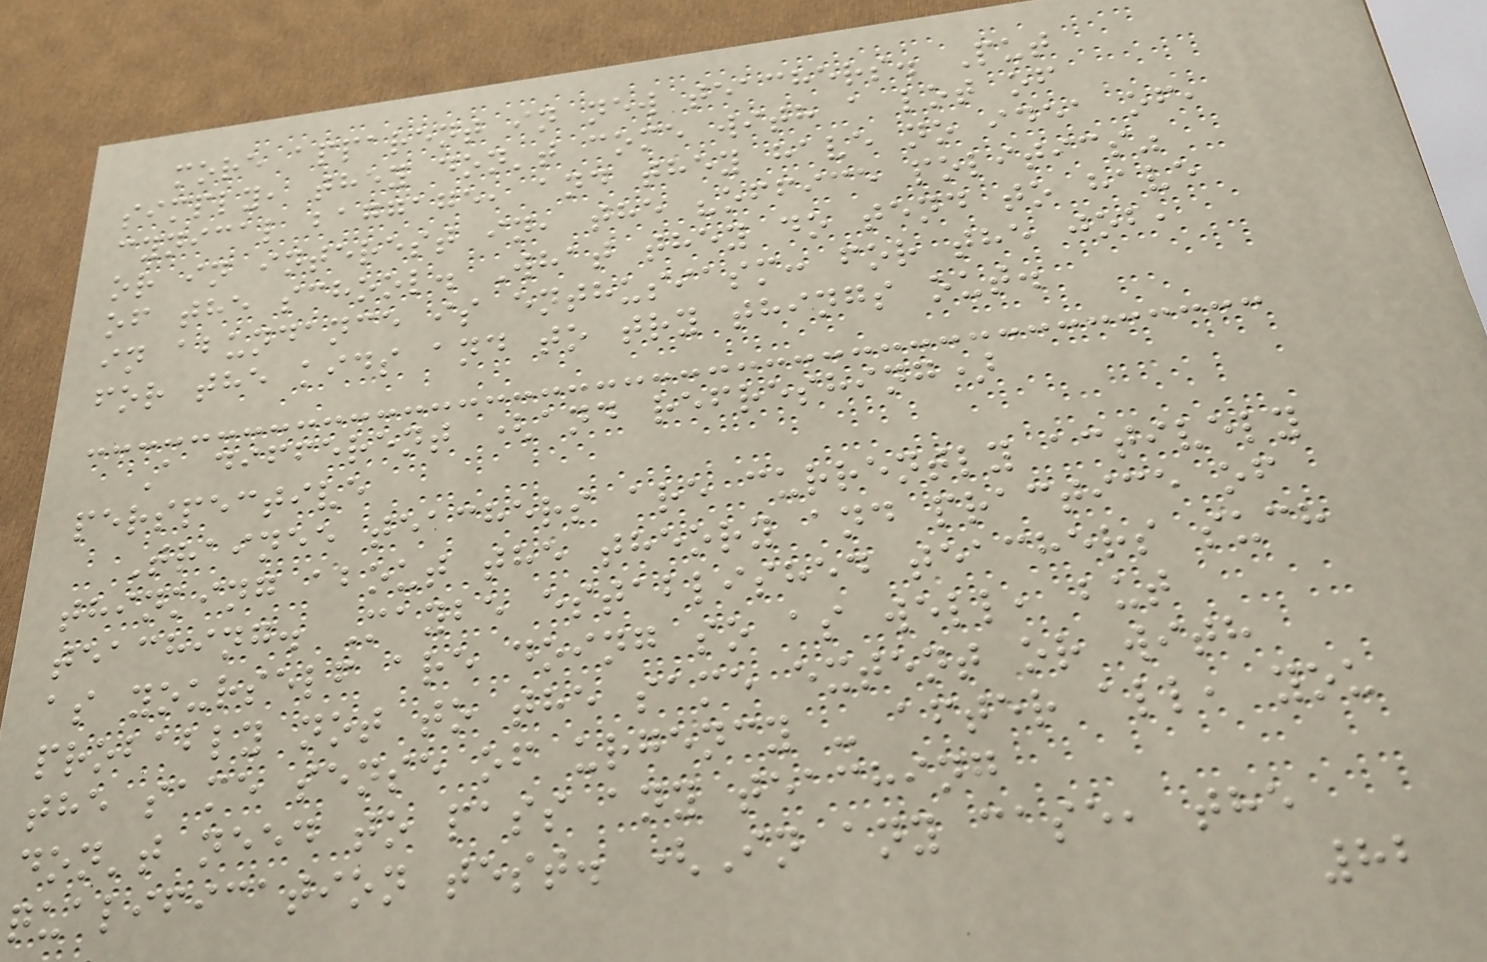more apparent in new teachers. Put
simply, they don't come with a lot of
cynical baggage, and they have no idea of,
or in interest in, the "office politics"
of the school. What they do tend to have
in abundance is enthusiasm: for the job,
for the kids and to try things out.
A different (and refreshing)
perspective
Trainee teachers are currently actively
thinking about the theory and practice of
teaching. Maybe established teachers such
as yourself are doing so as well, but
probably not to the same extent or with
the same sense of urgency - after all, you
don't need to pass any teaching
qualification test. (In any case, the
82
